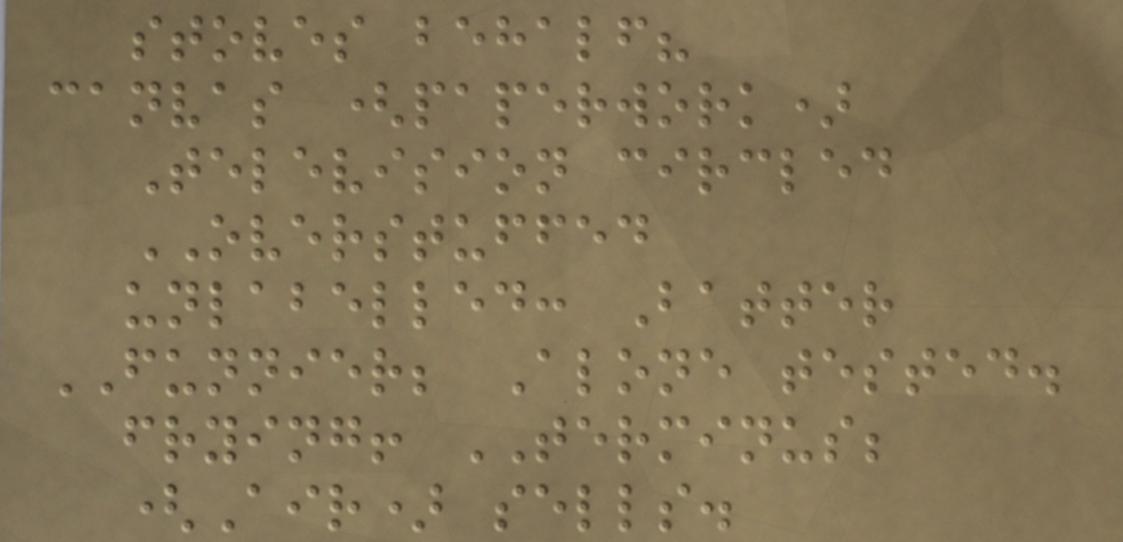stoves behalf?
canvas (paperwork)
Television circled
OVERSTUFFED
unlabelled: Batter
FUNNIER; Alone tested.
frying! TERMINUS;
(Air) sells.
